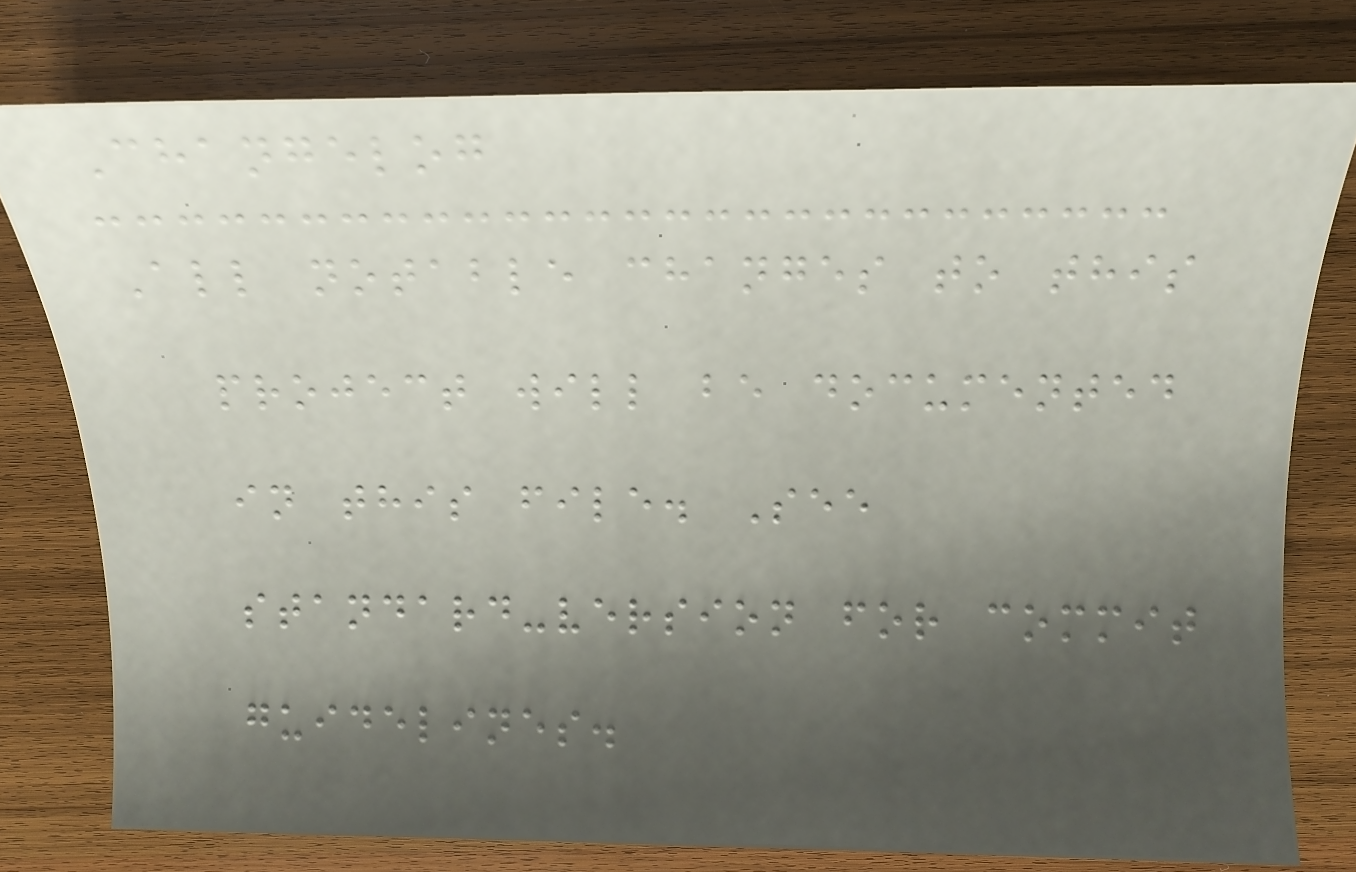Changelog
All notable changes to this
project will be documented
in this file. See
standard-version for commit
guidelines.
